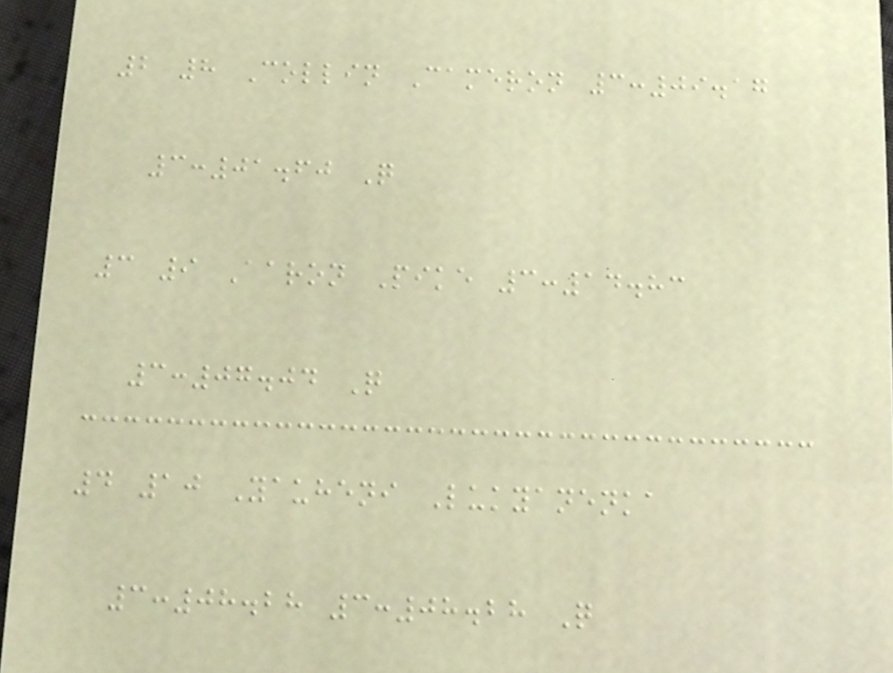2 8 Collin Cameron 3:09.17
3:01.60 Q
3 9 Aaron Pike 3:14.83
3:07.04 Q
4 10 Yauheni Lukyanenka
3:08.28 3:08.28 Q
